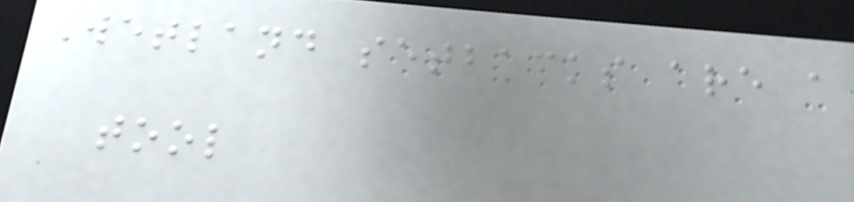Wetland setbacks are a
tool
